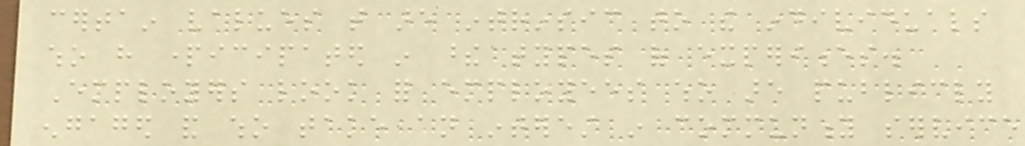certain values that are intrinsic to the individuals
who have participated in these types of experiences.
Employers look for employees who are publicly
engaged and who take an interest in community service
